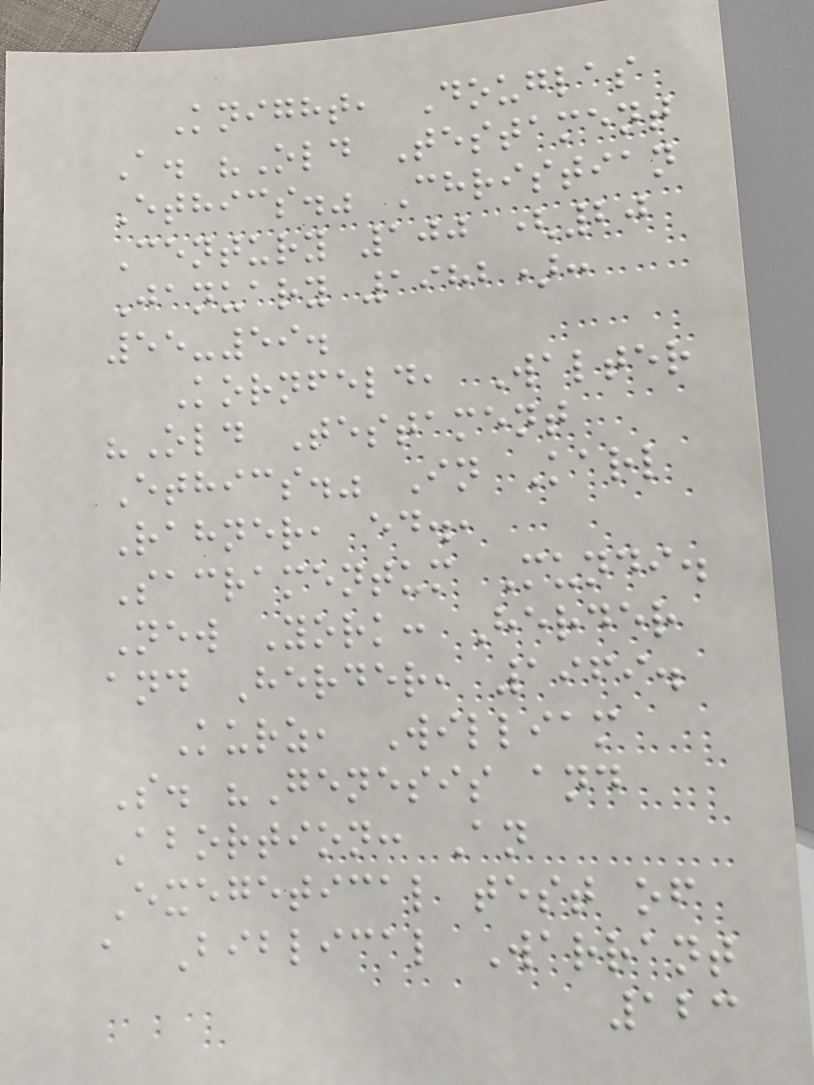Knight, Douglas
A. "Old Testament
Ethics." Christian
Century 100 (20
January 1982):
55-59.
Kornfeld, Walter
"Old Testament
Ethics." In Karl
Rahner, ed.,
Sacramentum Mundi.
New York: Herder
and Herder, 1969.
Kurz, William
S. "Genesis and
Abortion: An
Exegetical test of
a Biblical Warrant
123
